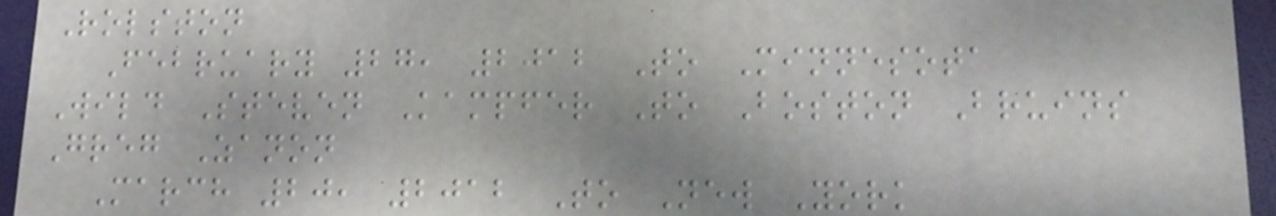Rolston
February 27, 2012 To Minnesota
Wild Steven Kampfer To Boston Bruins
Greg Zanon
March 20, 2012 To New York
